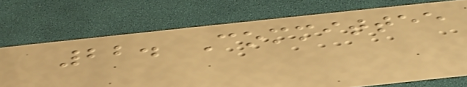22. Committee
